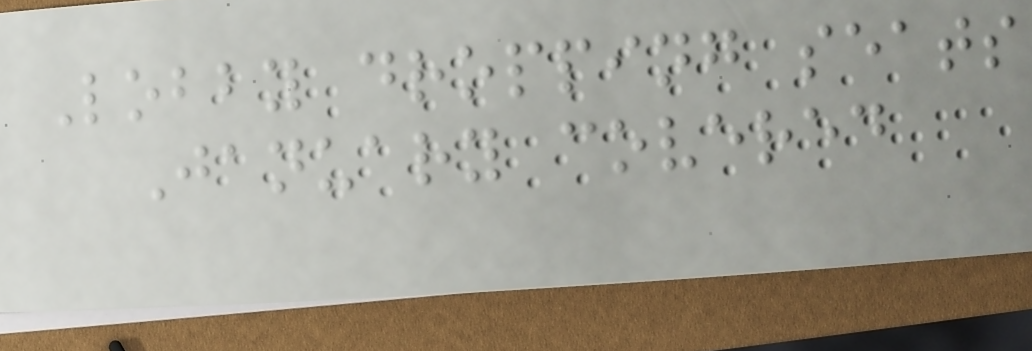Lobby dropping seats
January covered
